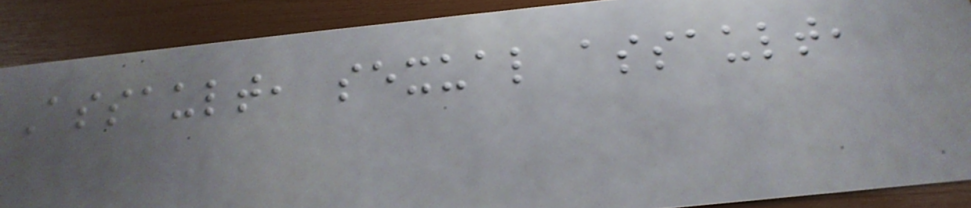Assault, sexual assault,
